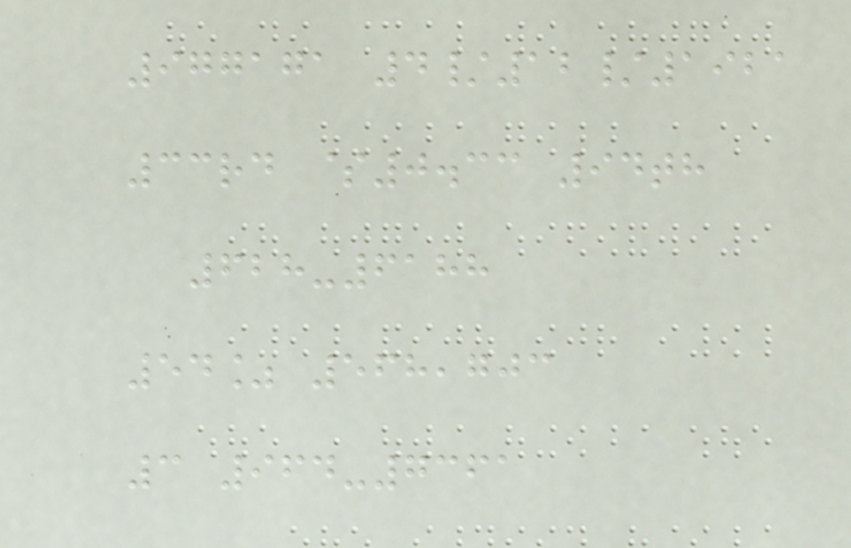977171 4/12/1921
33rd $0.33 94th
628-6188
54% 568,703
3 964-7361
